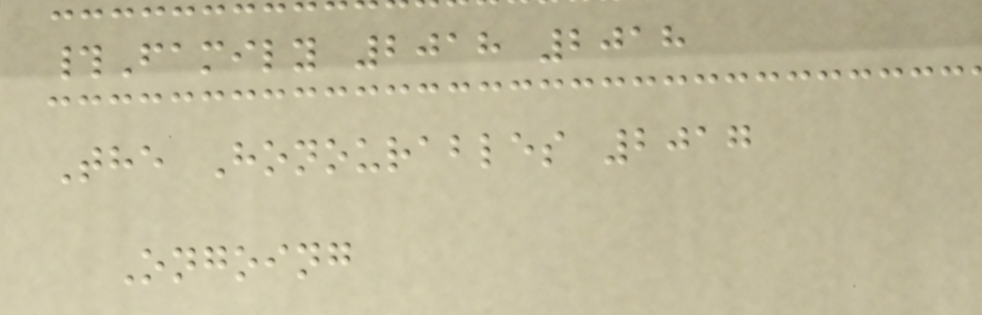#Family 2018 2018
The Honourables 2017
Ongoing
